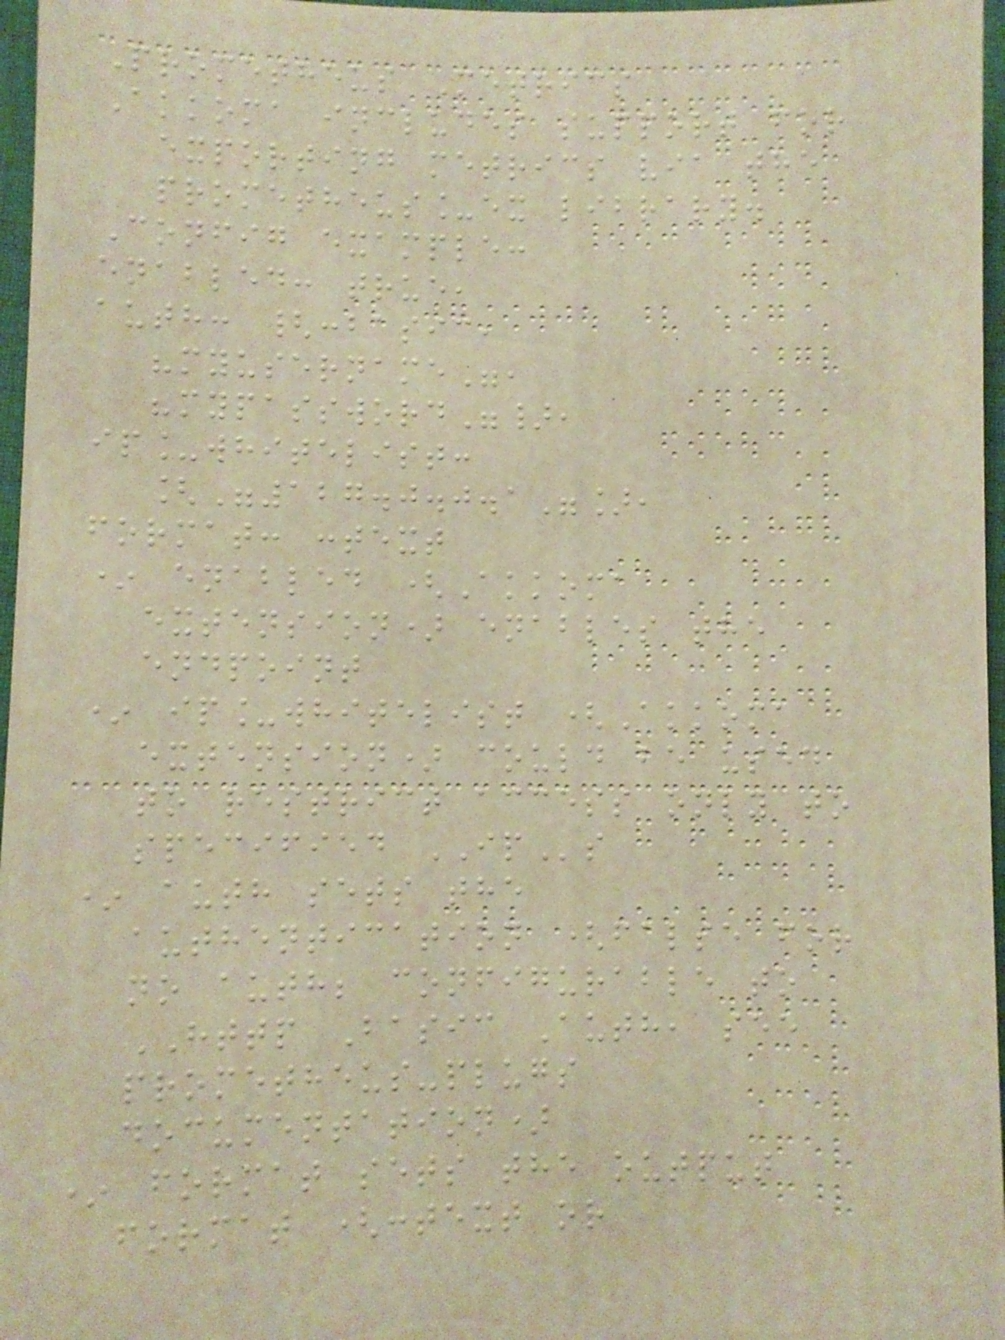Prometheus Metrics
Akkoma includes support for
exporting metrics via the
prometheus_ex library.
Config example:
enabled: true,
auth: {:basic,
"myusername",
"mypassword"},
ip_whitelist:
["127.0.0.1"],
format: :text
* enabled (Akkoma
extension) enables the
endpoint
* ip_whitelist (Akkoma
extension) could be used
to restrict access only to
specified IPs
* auth sets the
authentication (false for
no auth; configurable to
HTTP Basic Auth, see
prometheus-plugs
documentation)
* format sets the output
format (:text or
